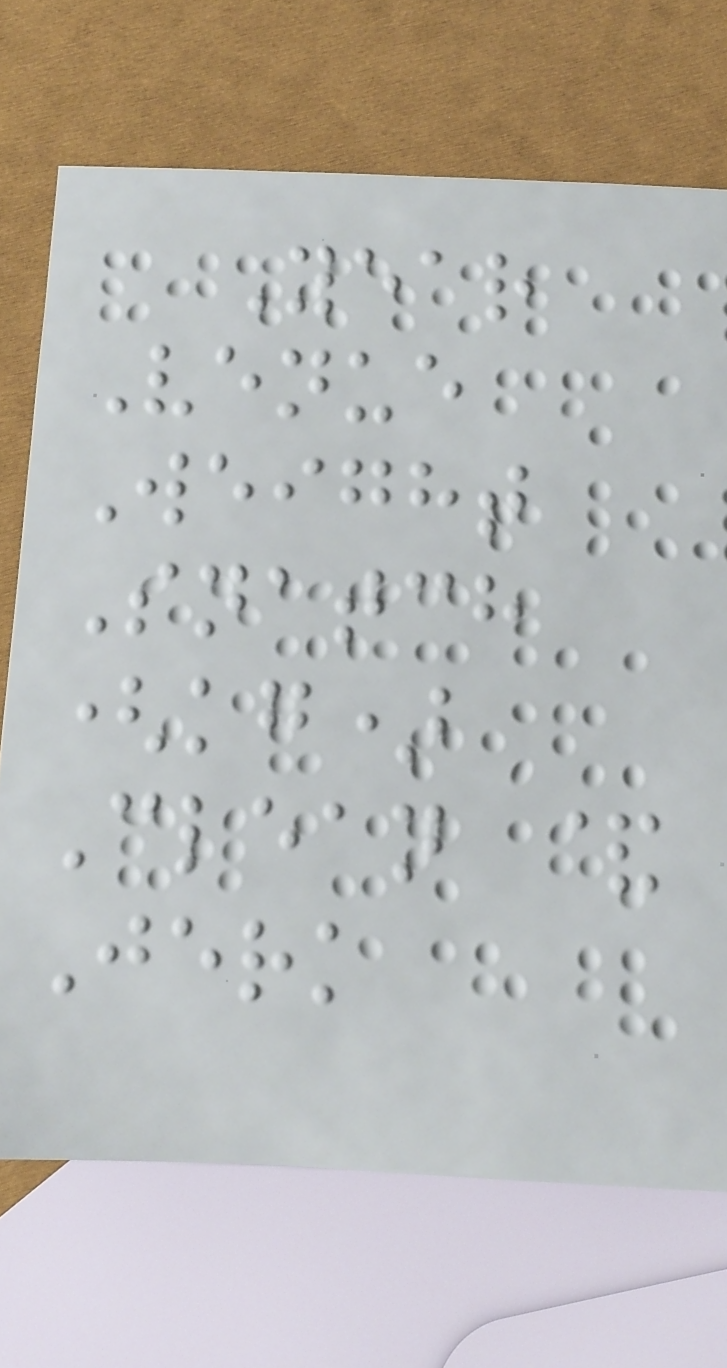Year
Venue
Weight
Snatch
(kg)
Clean &
Jerk
